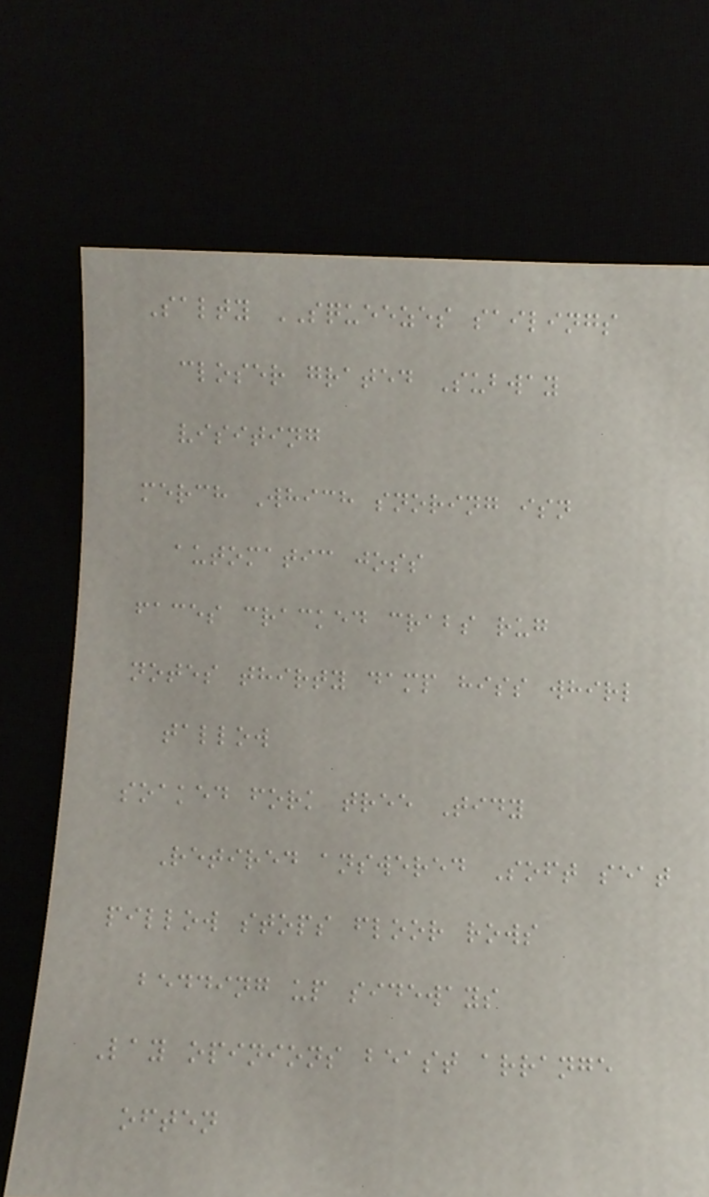Salty SQUEEZES sailings
closer grated Subway
visiting
merch Which snoring isn
automatic joss
faces cracked crabs rug
notes thirty damp hiss whirl
tallow
soaked fork tree Tidy
Retired answered Soft seat
pillow stops floor rows
bedding up sideways
Lay opinions beast arrange
often
